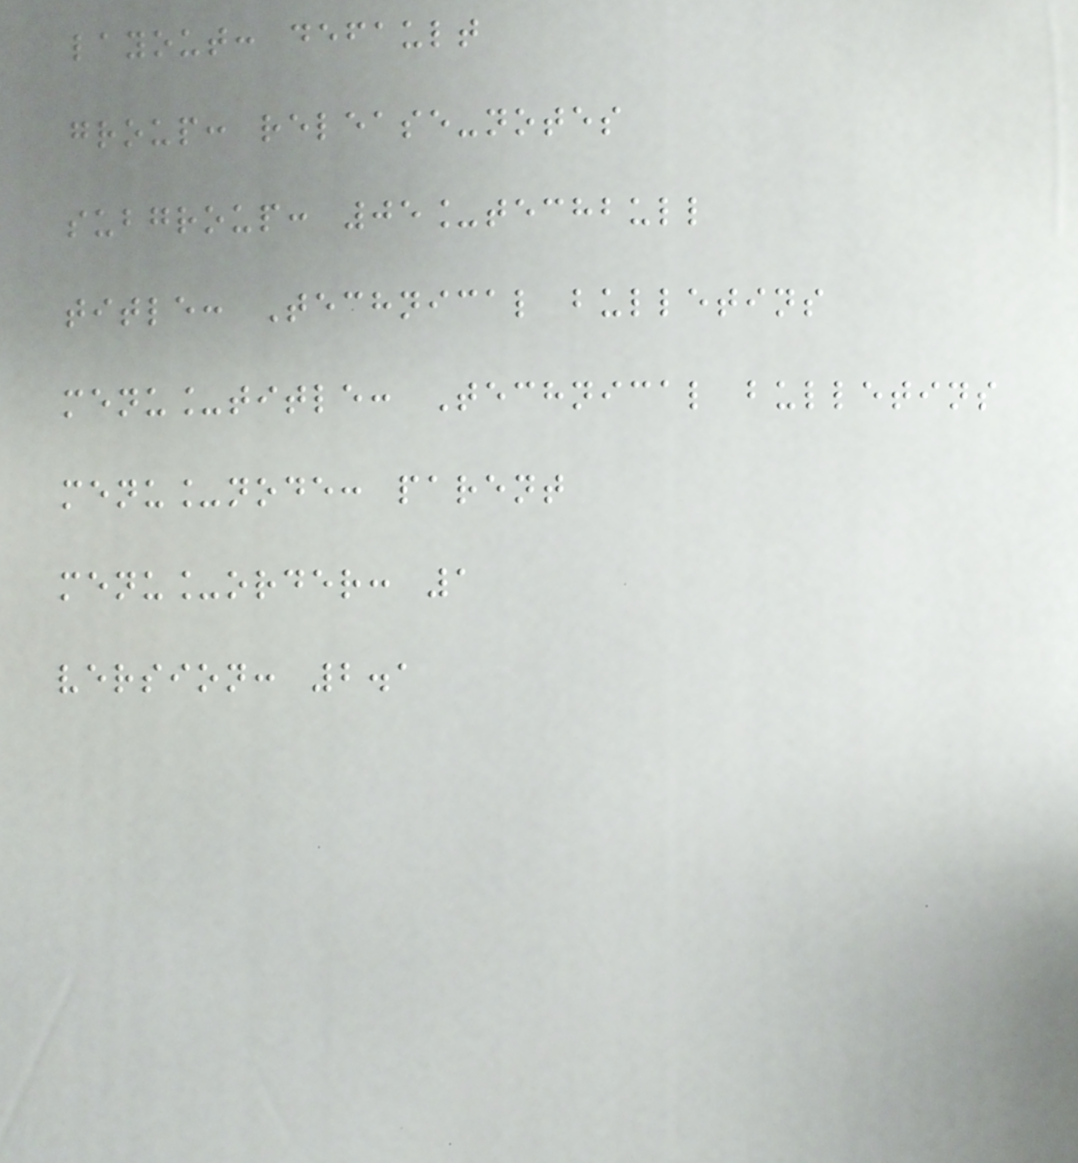layout: default
group: release-notes
subgroup: 05_techbull
title: Technical bulletins
menu_title: Technical bulletins
menu_node: parent
menu_order: 1
version: 2.1
